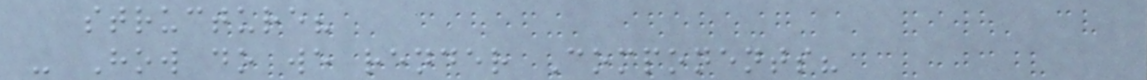structure?
- How do we render Components?
